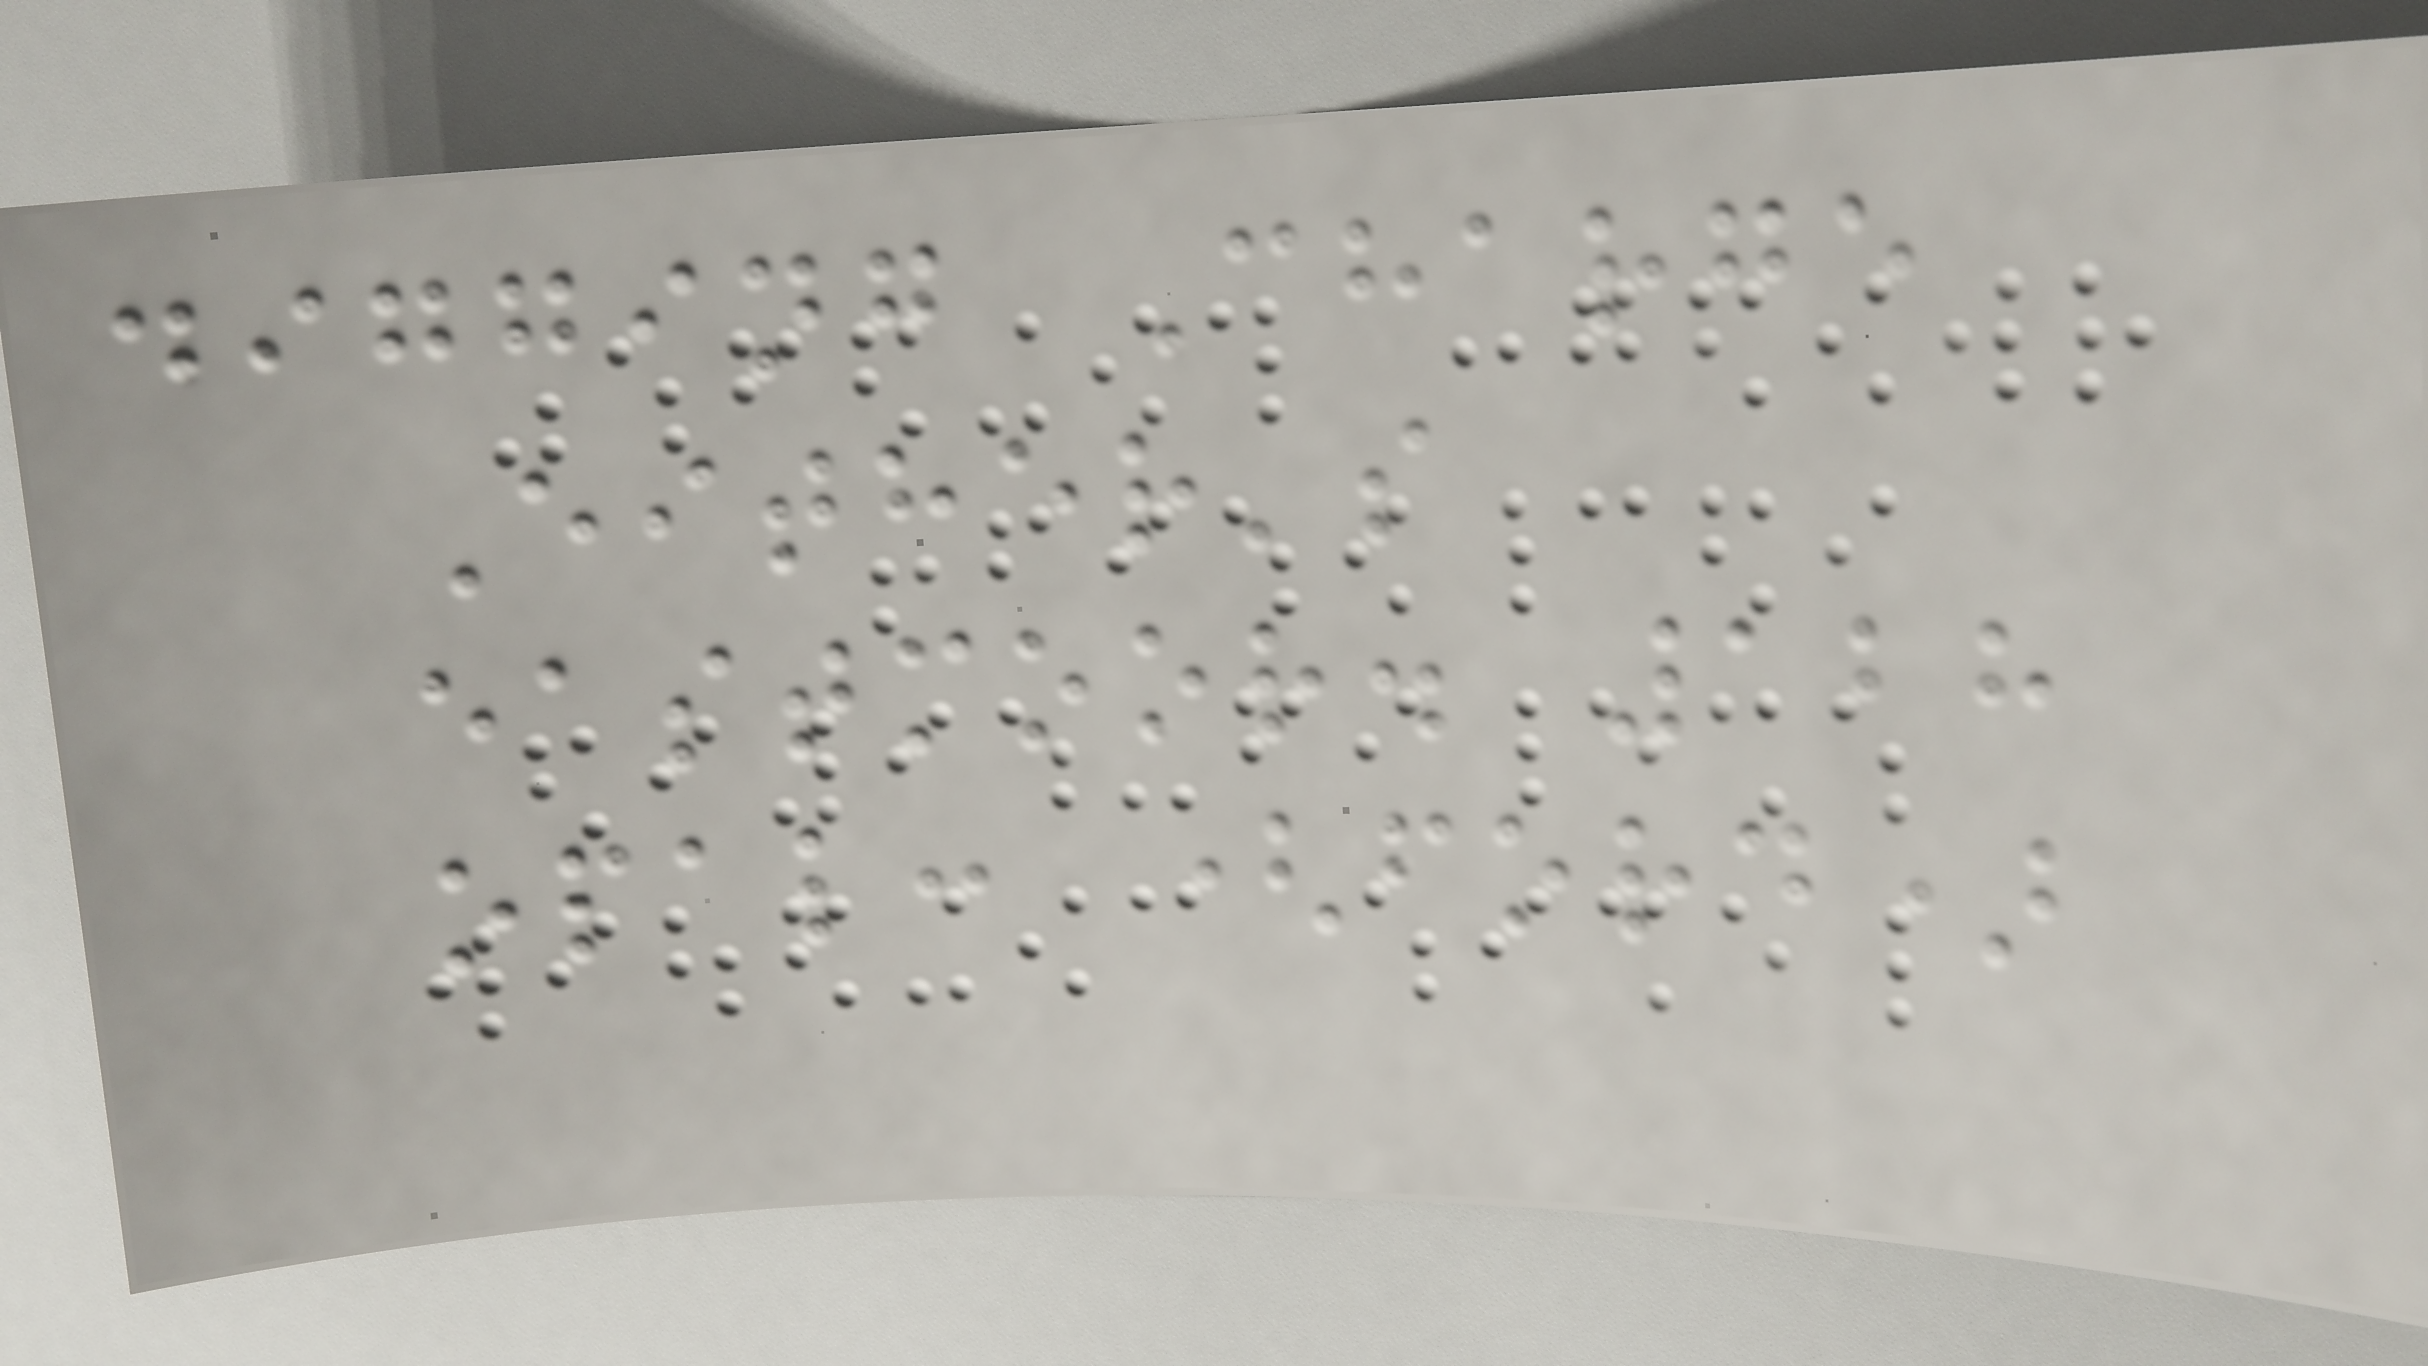digging Charge
Either's
eastmoor. 128
opal: (ford)
